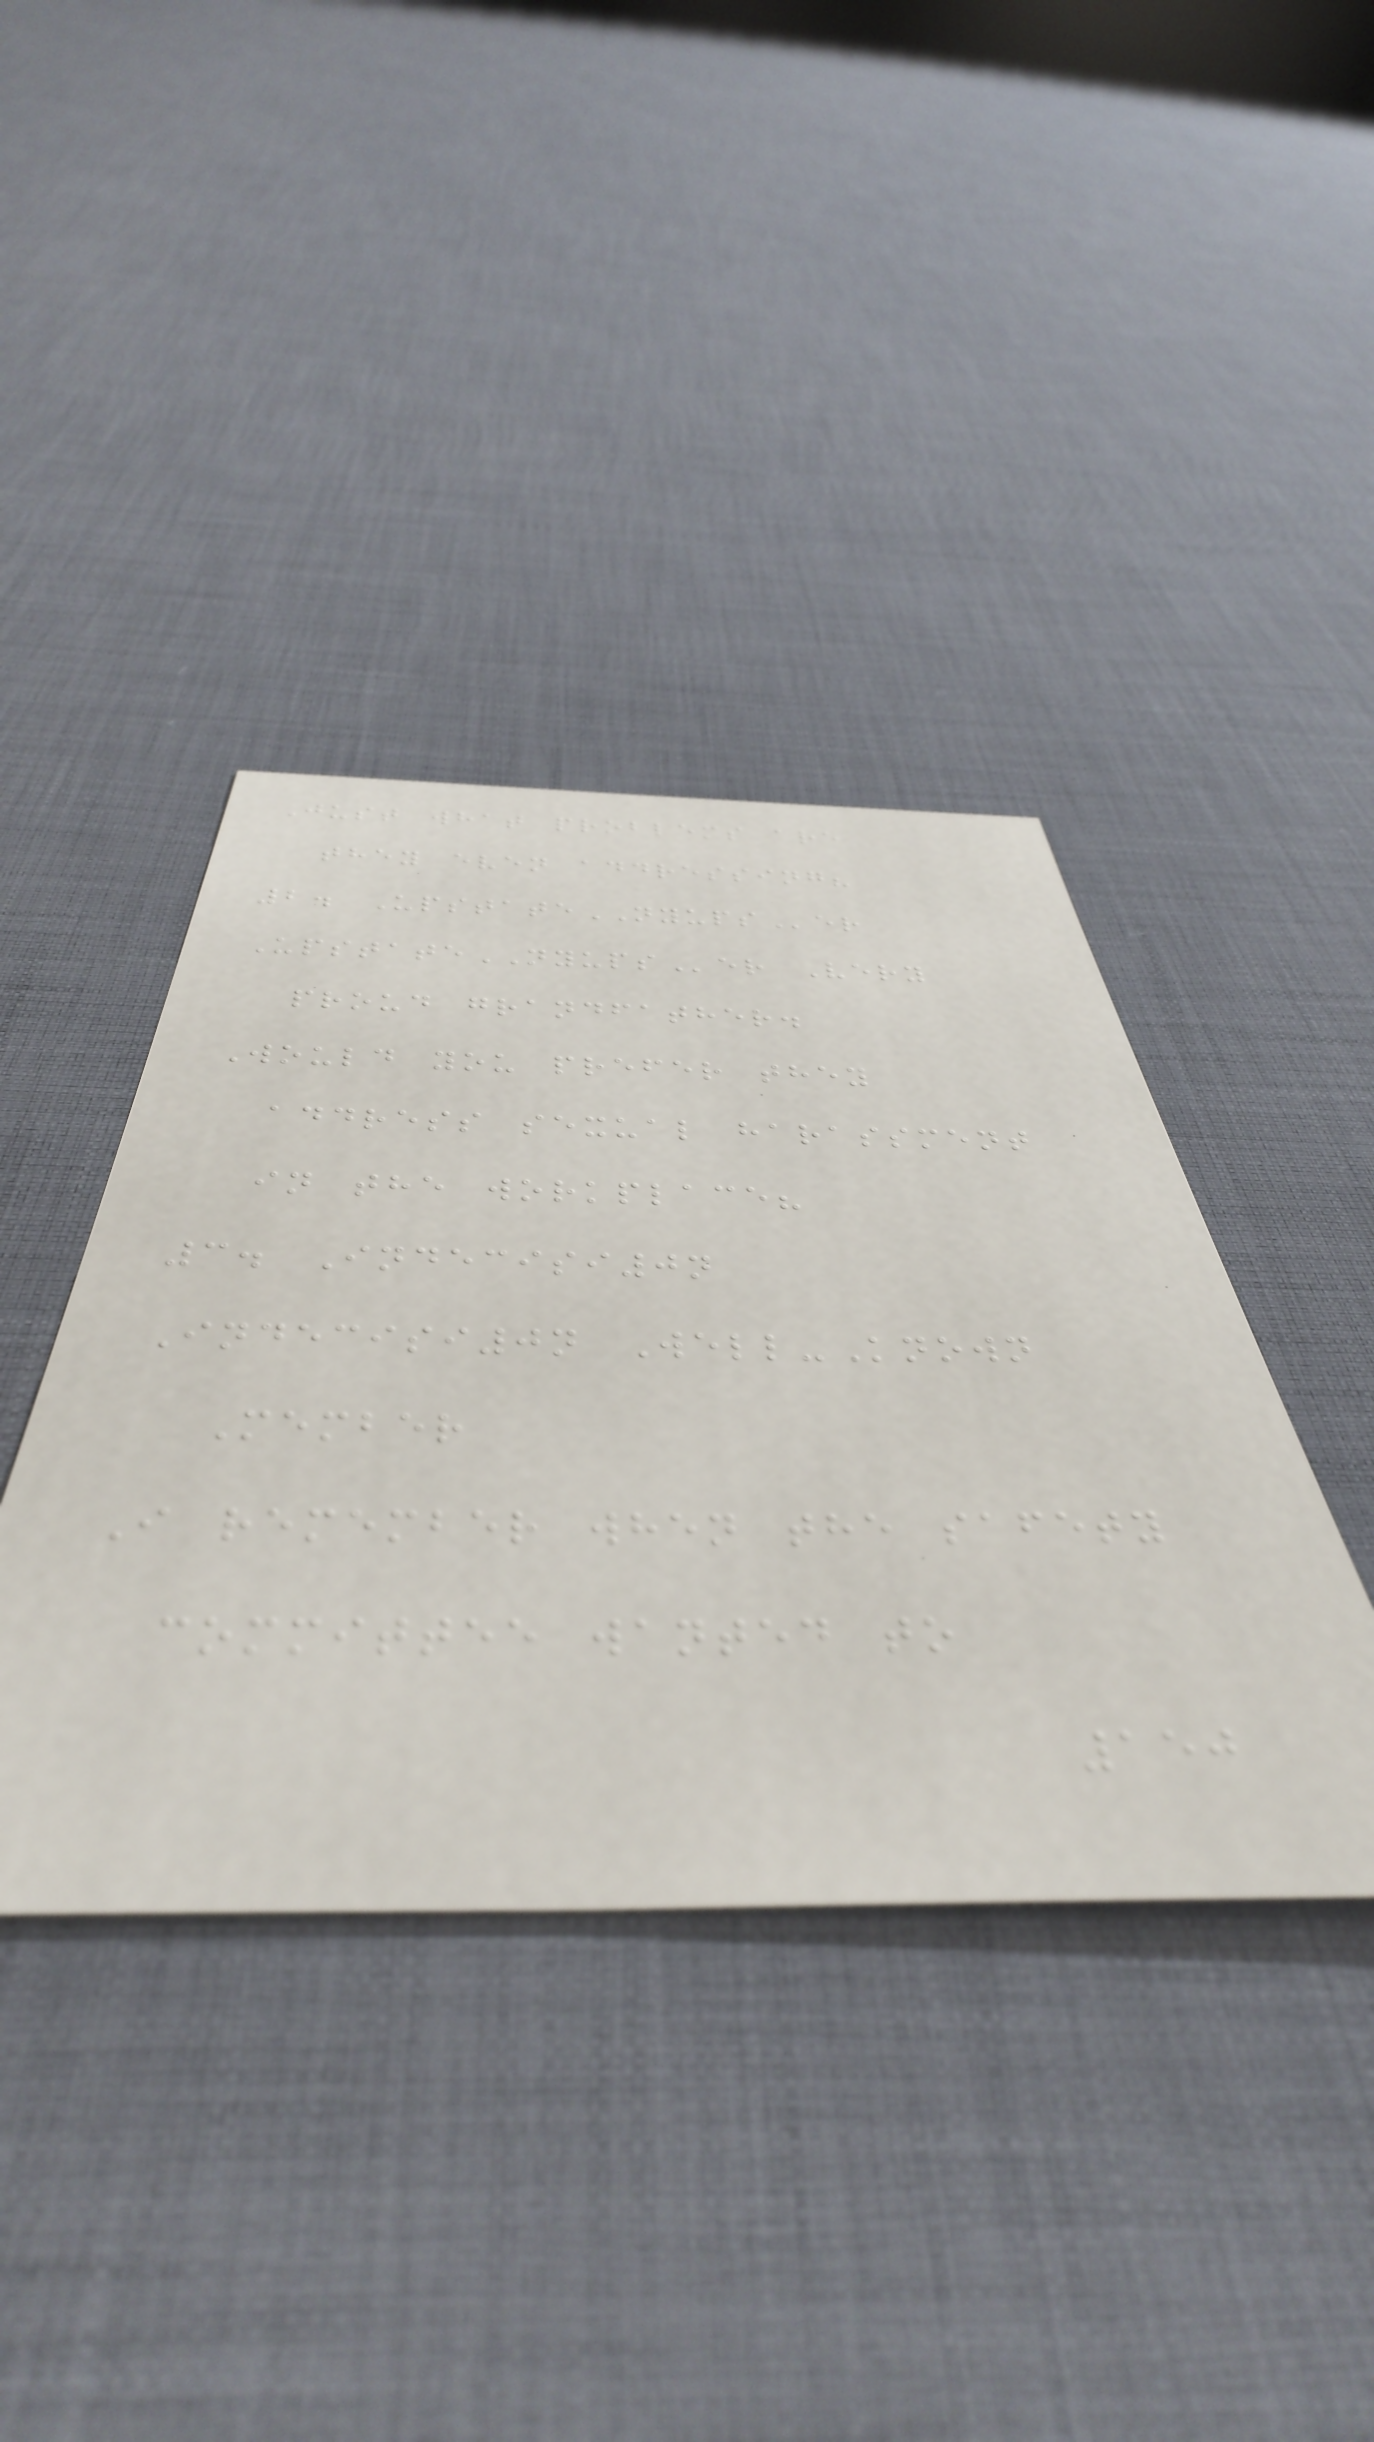Just what problems are
they even addressing?
2. UpstateNYUPSer
UpstateNYUPSer Very
proud grandfather.
Would you prefer they
address sexual harassment
in the workplace?
3. Indecisi0n
Indecisi0n Well-Known
Member
I remember when the safety
committee wanted to
150
